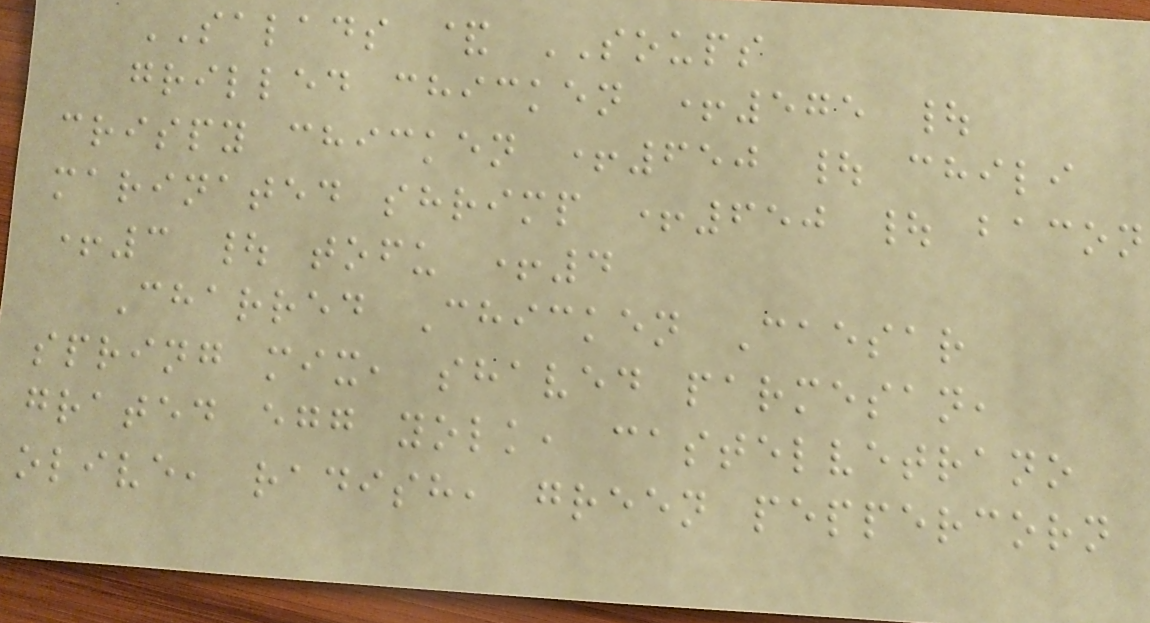SALADS & SOUPS
grilled chicken +575 |
crispy chicken +650 | chili
marinated shrimp +650 | bacon
+3 | tofu +4
Charred Chicken Caesar
spring mix, shaved parmesan,
grated egg yolk, castelvetrano
olive, radish, green peppercorn
